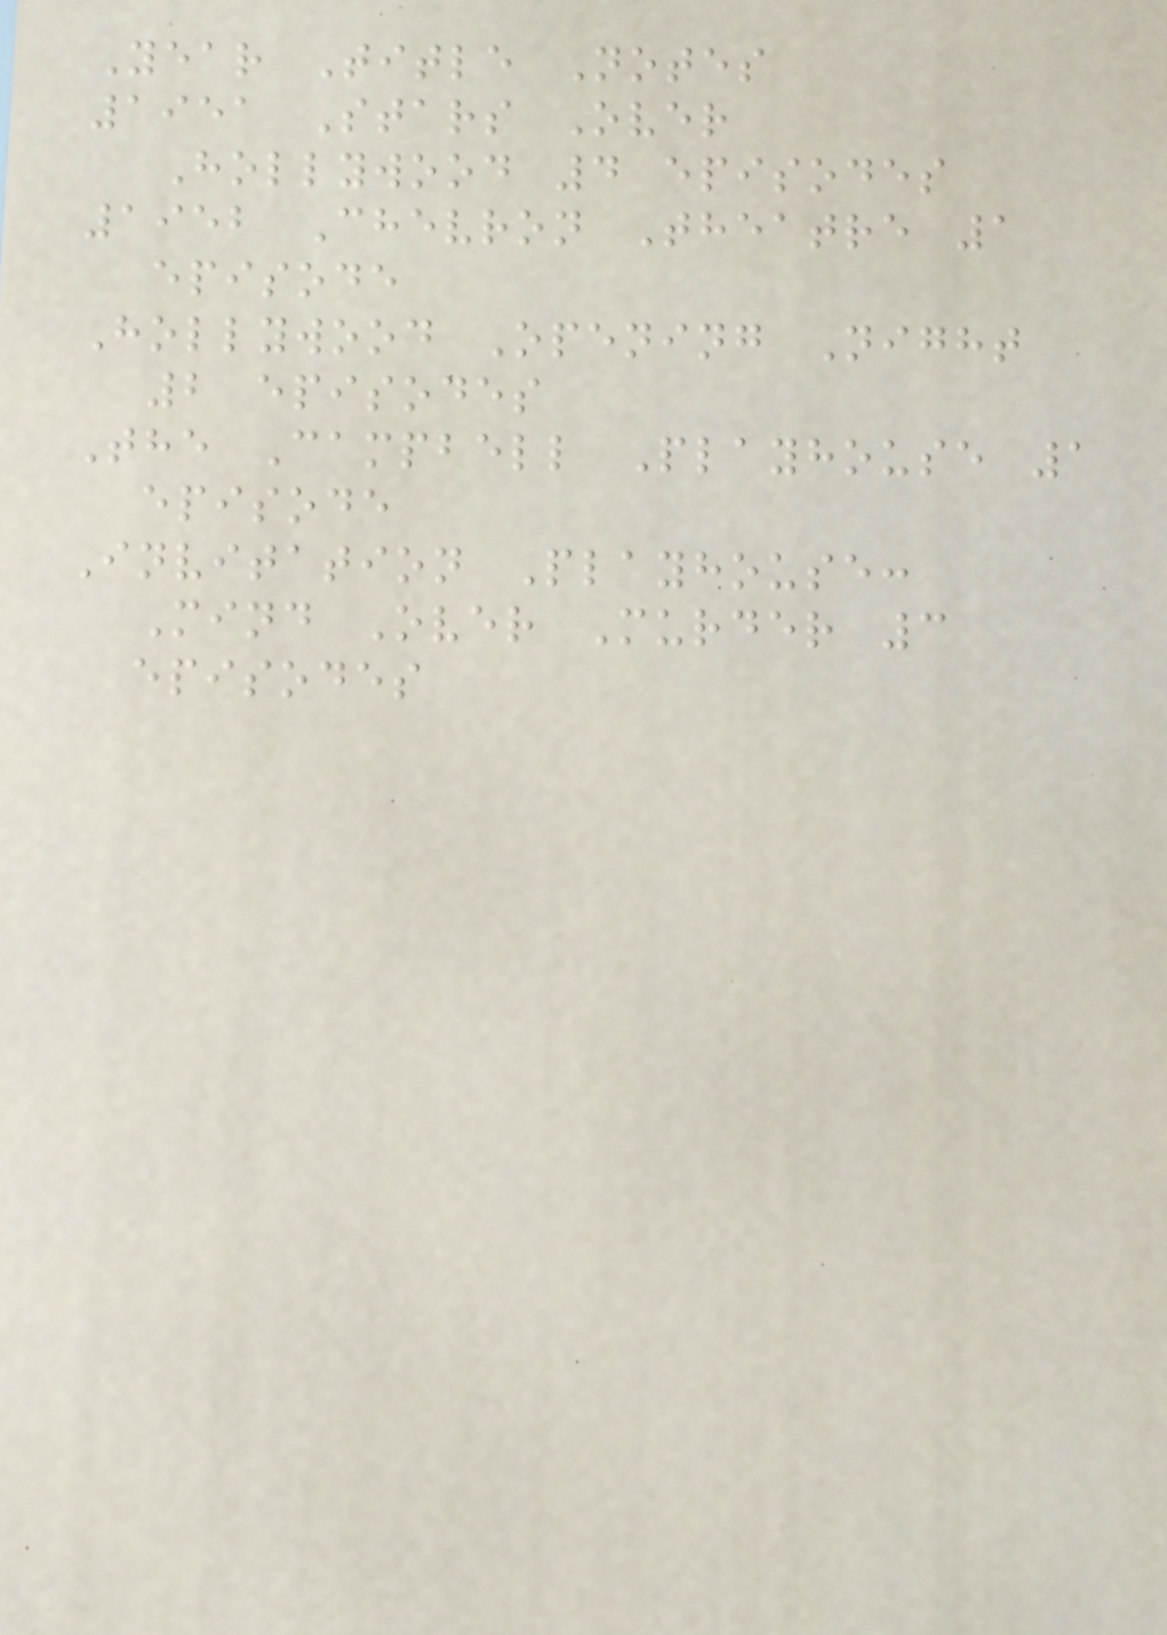Year Title Notes
1951 Stars Over
Hollywood 4 episodes
1952 Chevron Theatre 1
episode
Hollywood Opening Night
2 episodes
The Campbell Playhouse 1
episode
Invitation Playhouse:
Mind Over Murder 3
episodes
